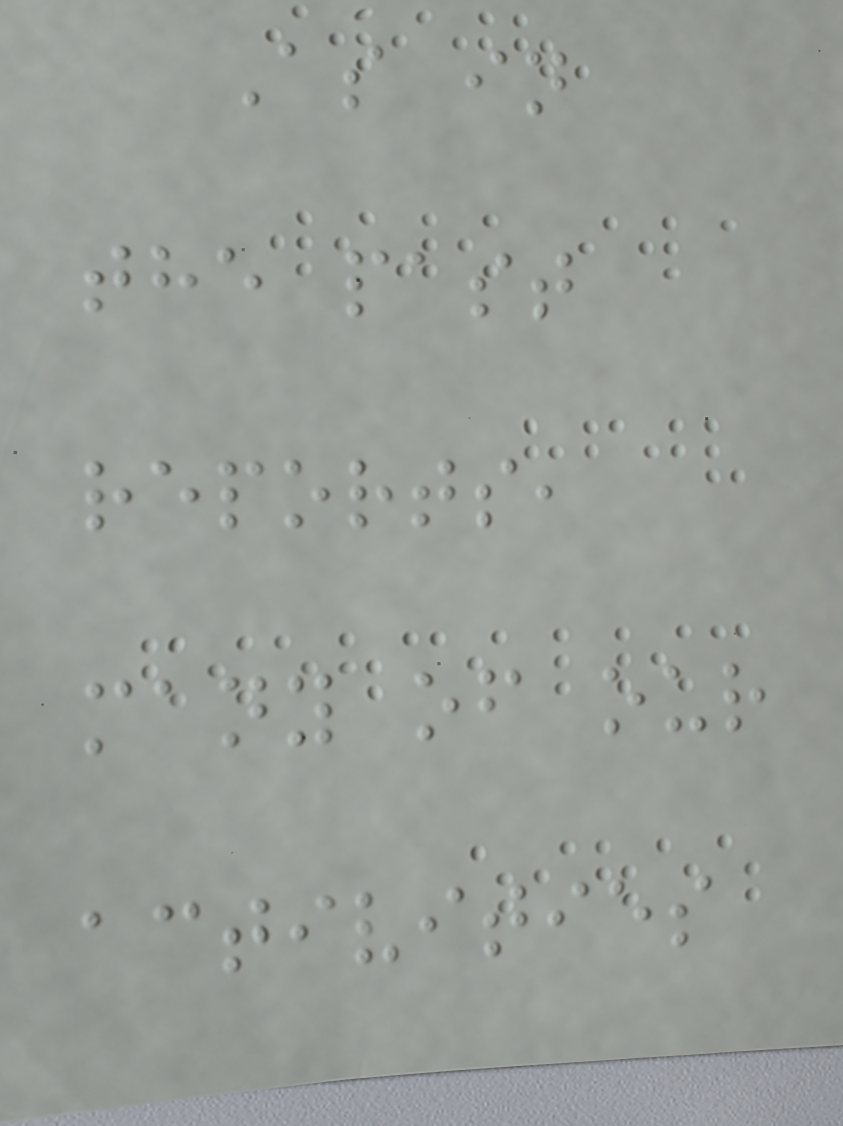As in
the past
reports,
many of our
activities
